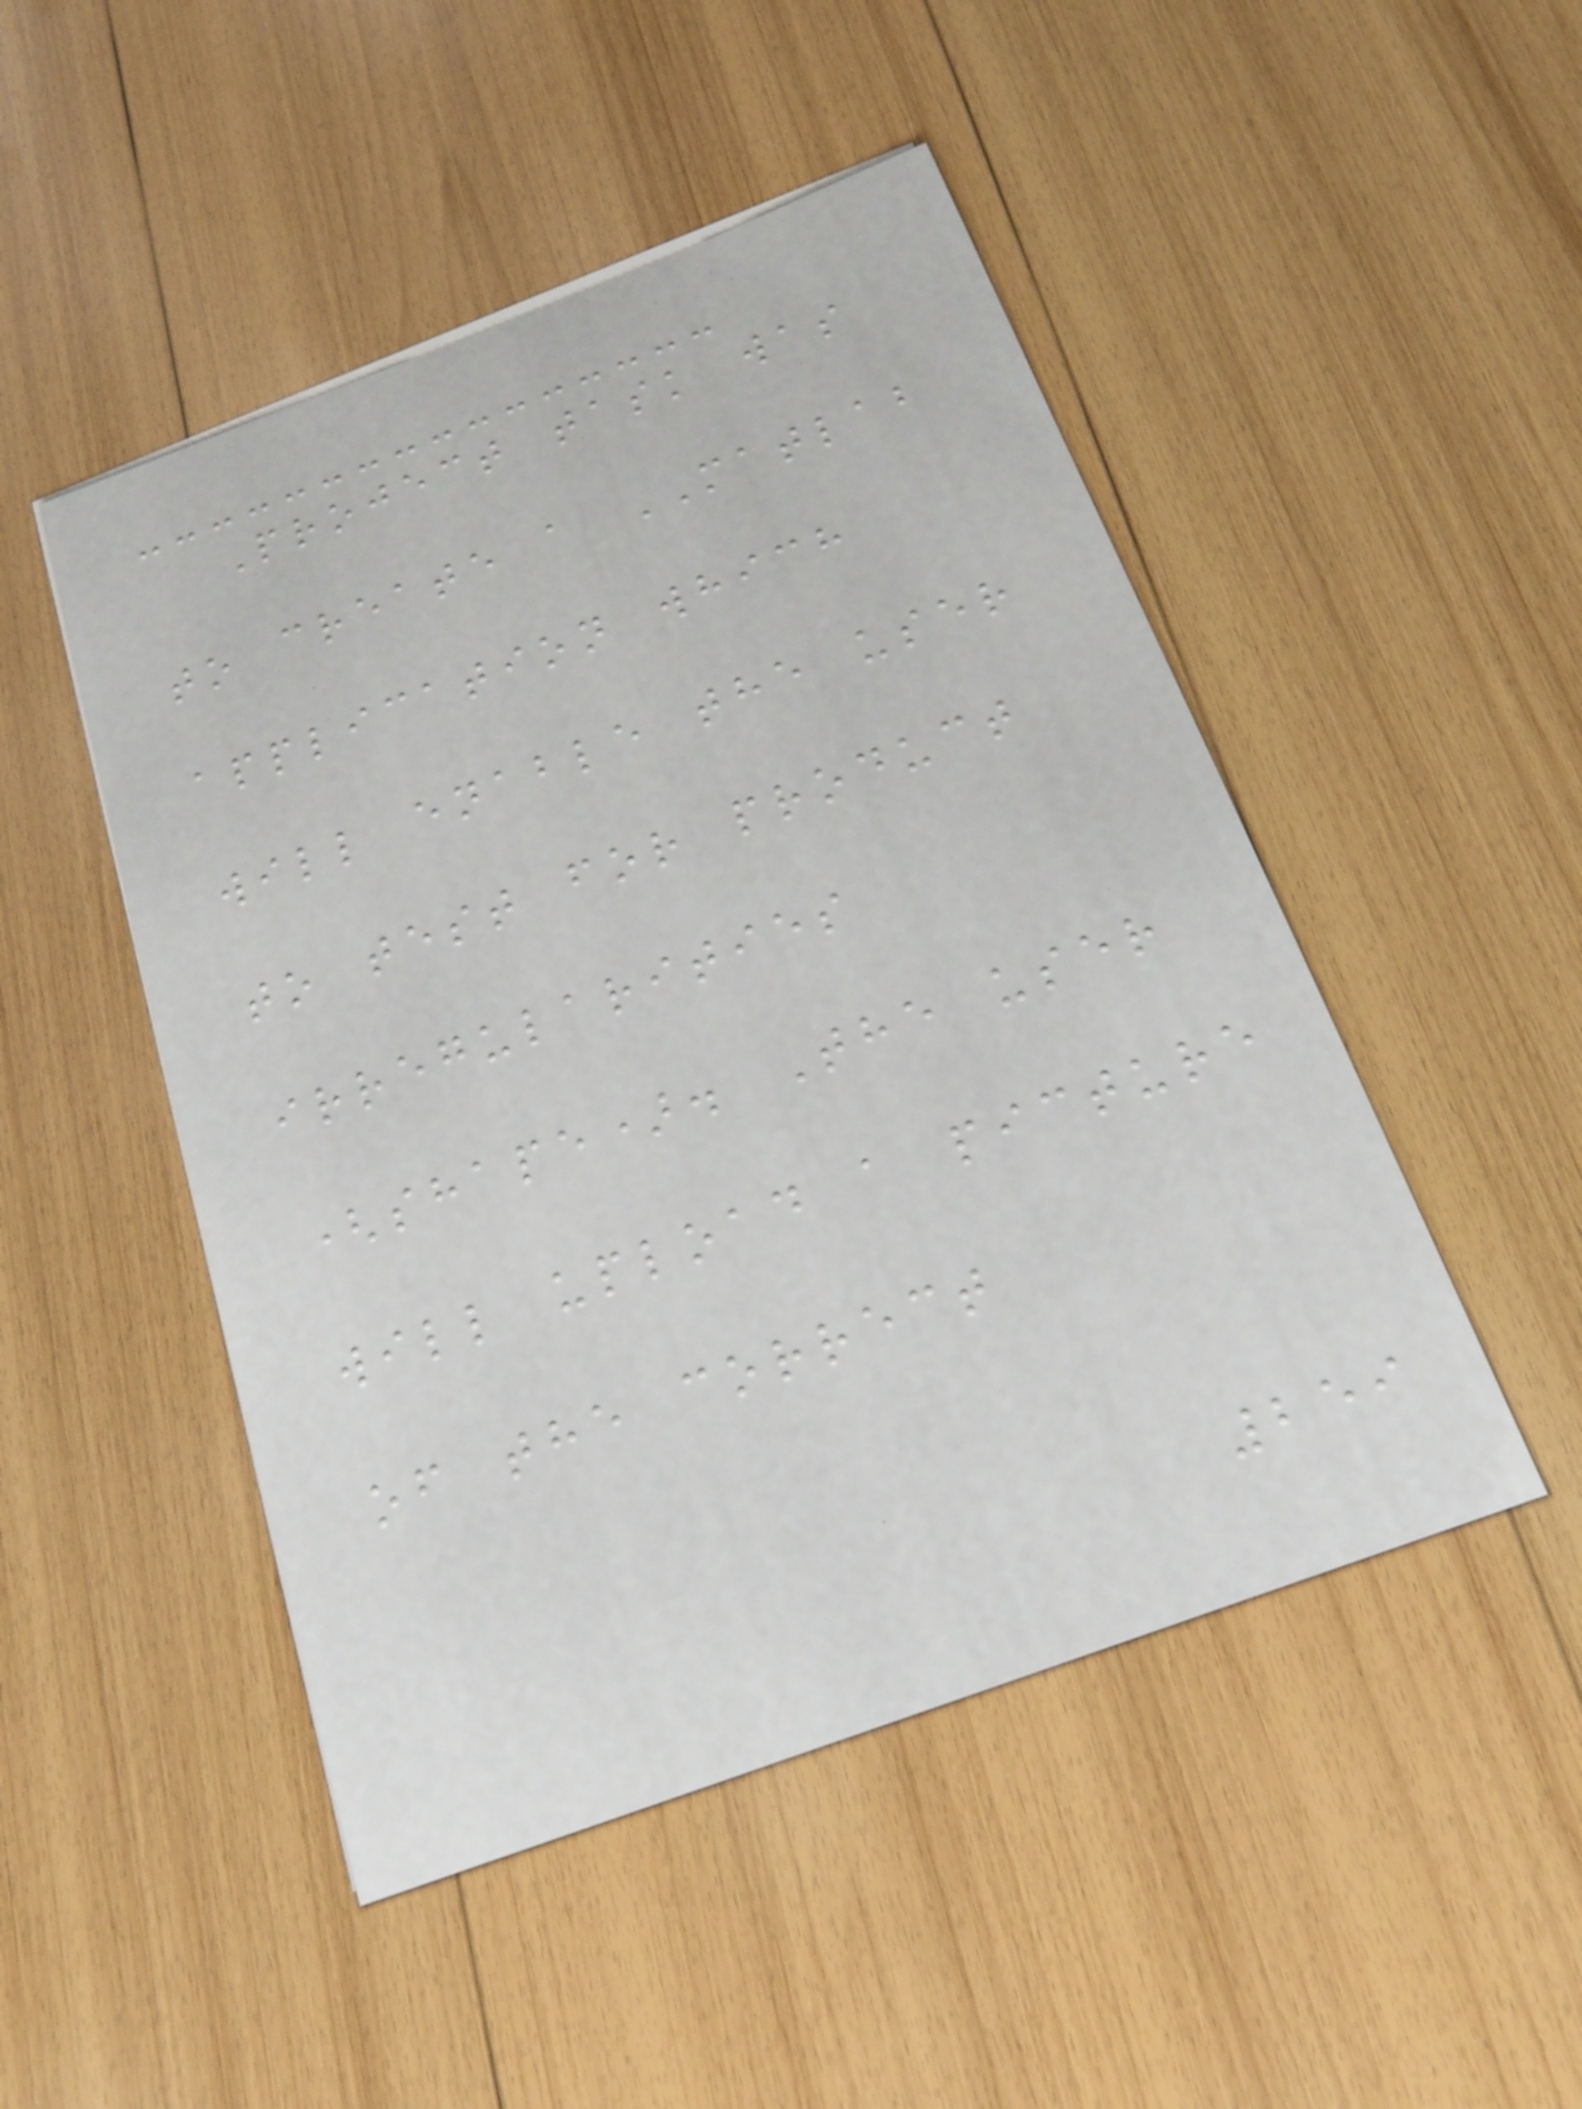Project task was
to create a MATLAB
application which
will enable the user
to test for product
irregularities
(shape). The user
will upload a picture
of the correct
259
